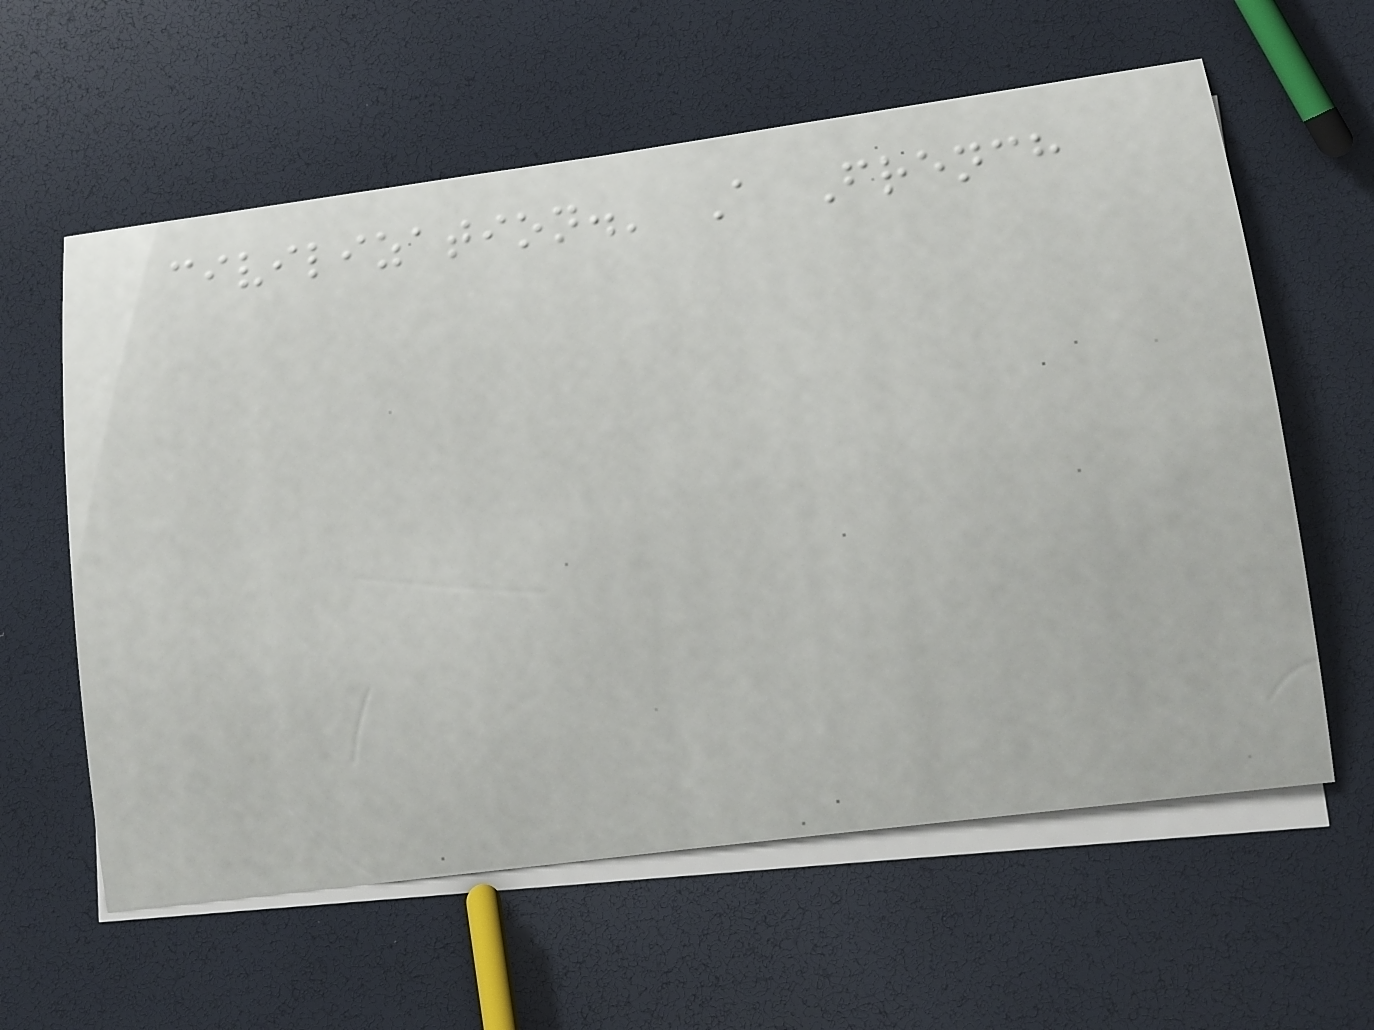civilization.' A French
